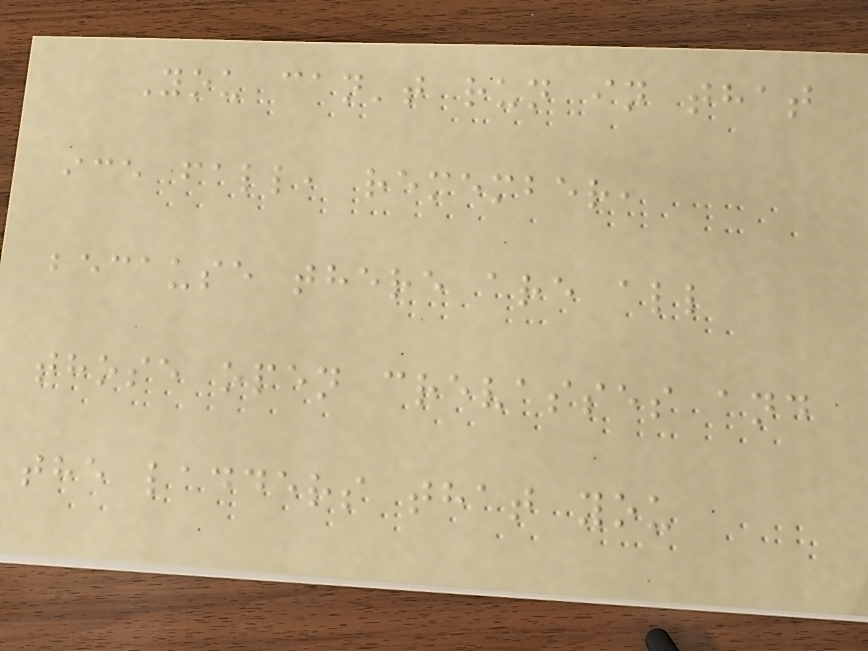You can't run in that
ice fall, remember,
because there are all
those open crevasses and
the ladders that you
